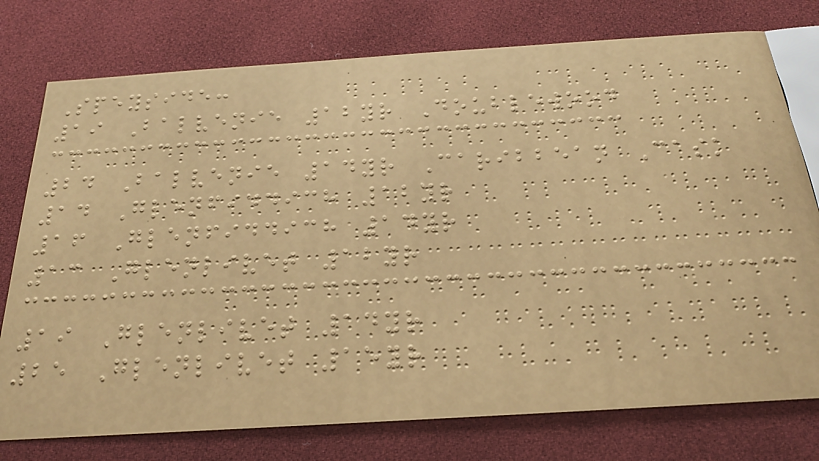Speyside:
19 Balvenie 12yr Doublewood
24 Balvenie 14yr Caribbean Cask
14 Glenfiddich 12yr
16 Glenfiddich 14yr
13 Glenlivet 12yr
19 Glenlivet 14yr
25 Glenlivet 15yr
